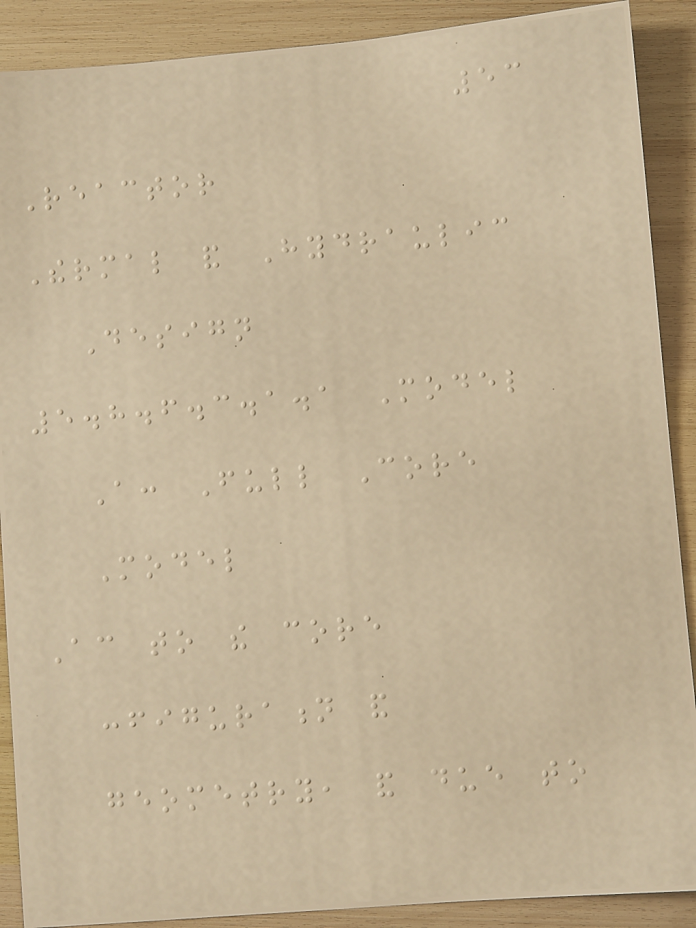53
Reactor
Thermal and Hydraulic
Design
5.8.6.3.1.1 Model
A: Full Core
Model
According to the core
configuration and
geometry, and due to
